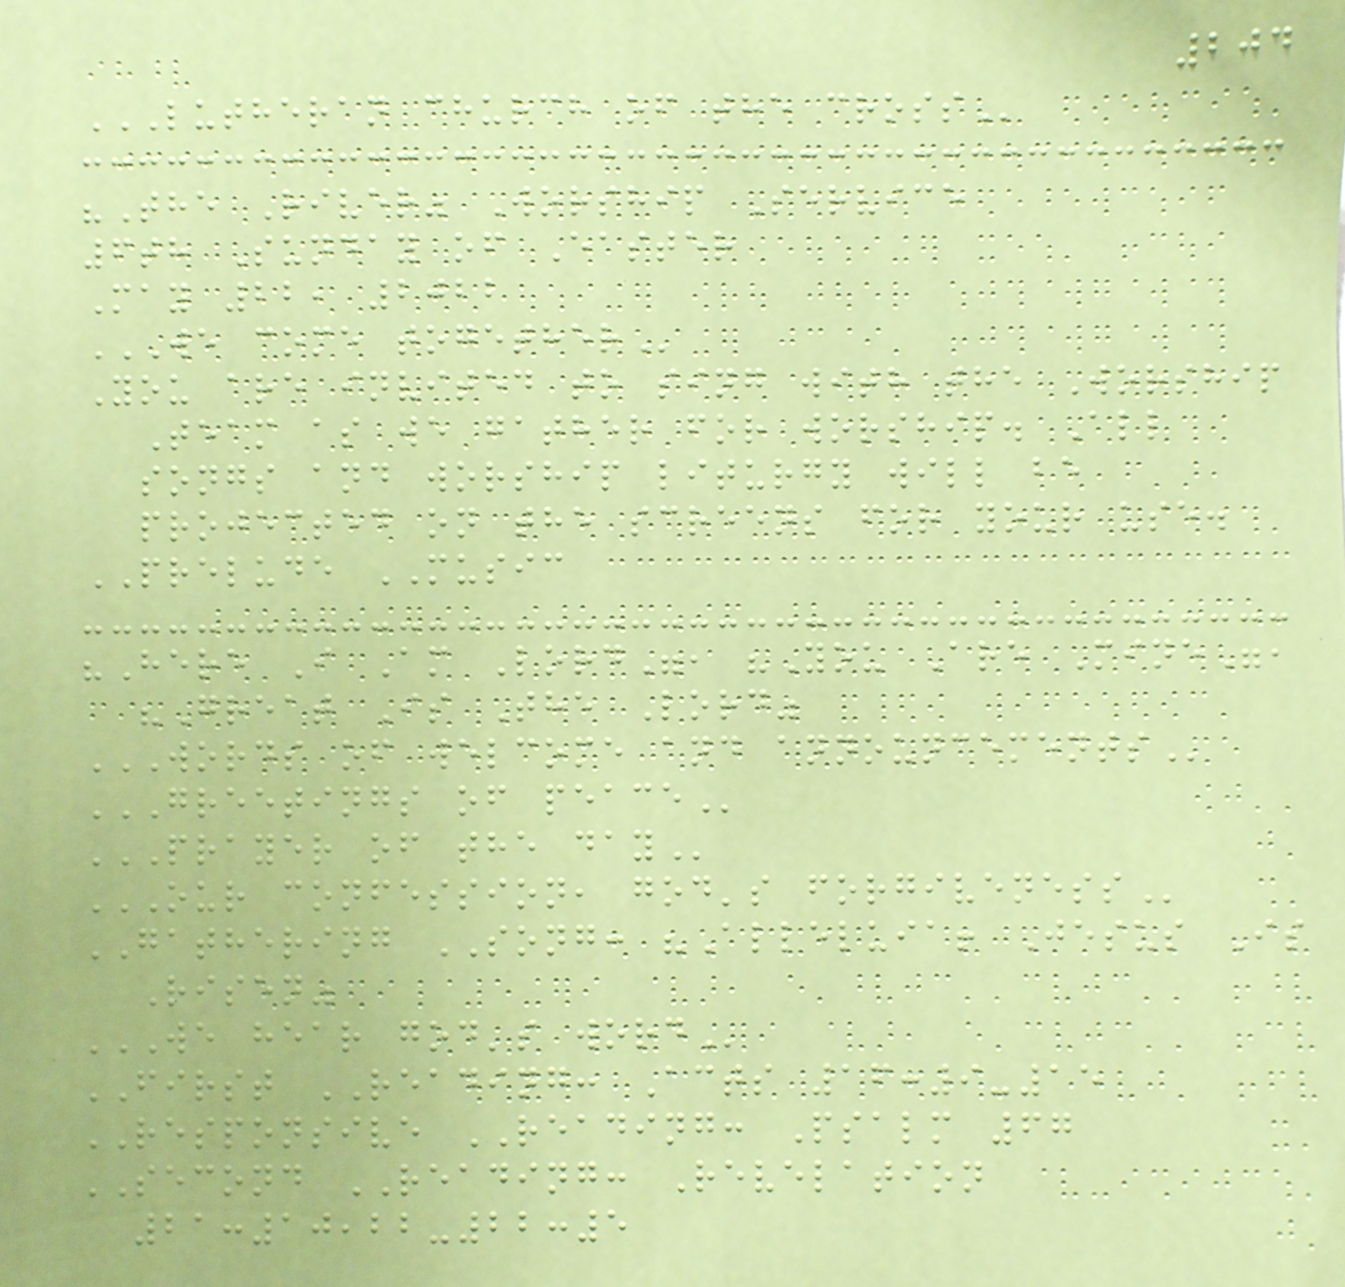204
LUTHERAN CHURCH OF THE CROSS
"The River" Worship Service
6th Sunday of Easter
May 22, 2022
WE COME TOGETHER
You are invited to sing with the Worship
Team as we gather for worship. All
songs and worship liturgy will be
projected on the screens for your use.
PRELUDE MUSIC
"Here I Am Lord", "You Are Mine",
"Great Is The Lord"
WORDS OF WELCOME AND ANNOUNCEMENTS
GREETINGS OF PEACE
PRAYER OF THE DAY
OUR CONFESSION, GOD'S FORGIVENESS
GATHERING SONG: "Alleluia! Jesus Is
Risen"
WE HEAR GOD'S WORD
FIRST READING: Acts 16:9-15
RESPONSIVE READING: Psalm 67
SECOND READING: Revelation
21:10,22-22:5
